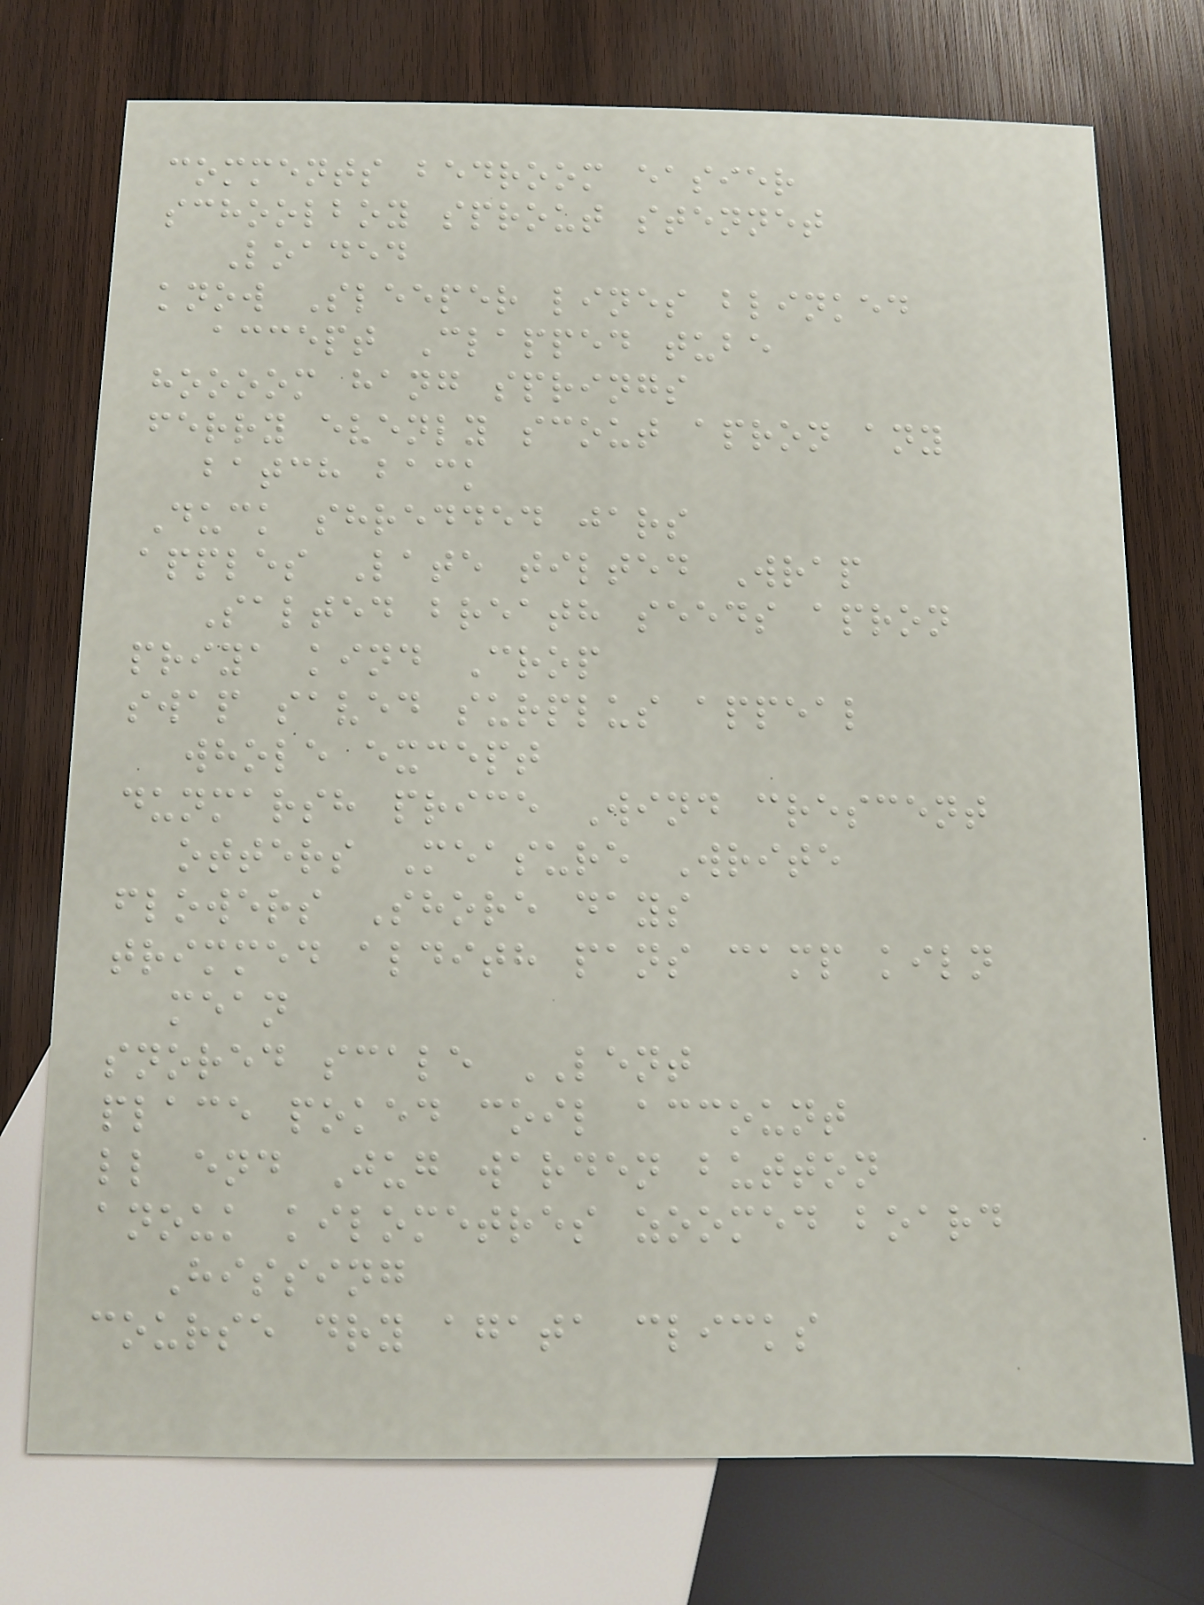comments bedroom easier
schoolboy sprout stennet
Loaded
know Sleeper lines blinked
accept Clapped tube
hoooom hang springs
ferry evenly scout apron any
batch back
Duck shredded jars
apples Late tilted Wrap
Salted breath seeds apron
priya kind Crop
swap saved surplus appeal
whole except
dunmarsh price Wind crescent
otters Measure Write
flowers Shore days
trimmed aldith pans camp kiln
mean
snored scale LENT
place poked coil account
ll end Jug warden button
anouk kilometres zoomed board
Hissing
course dry agata clicks
